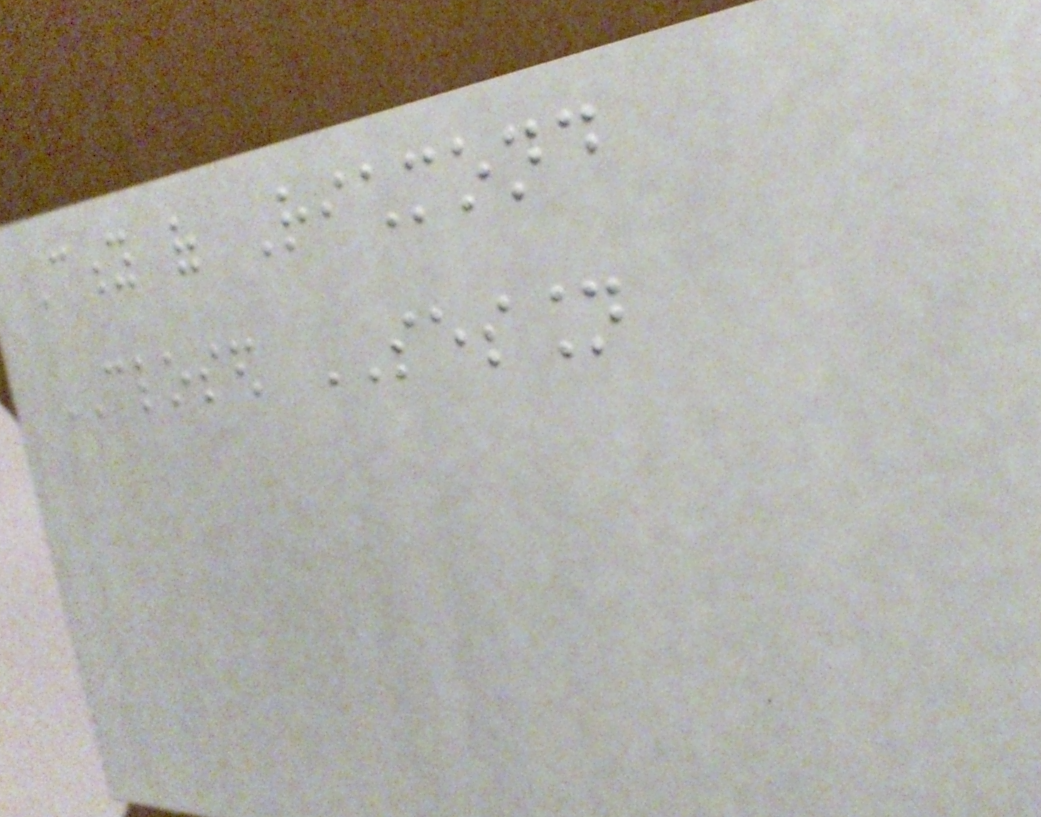City of Richmond
CLOSED SESSION
